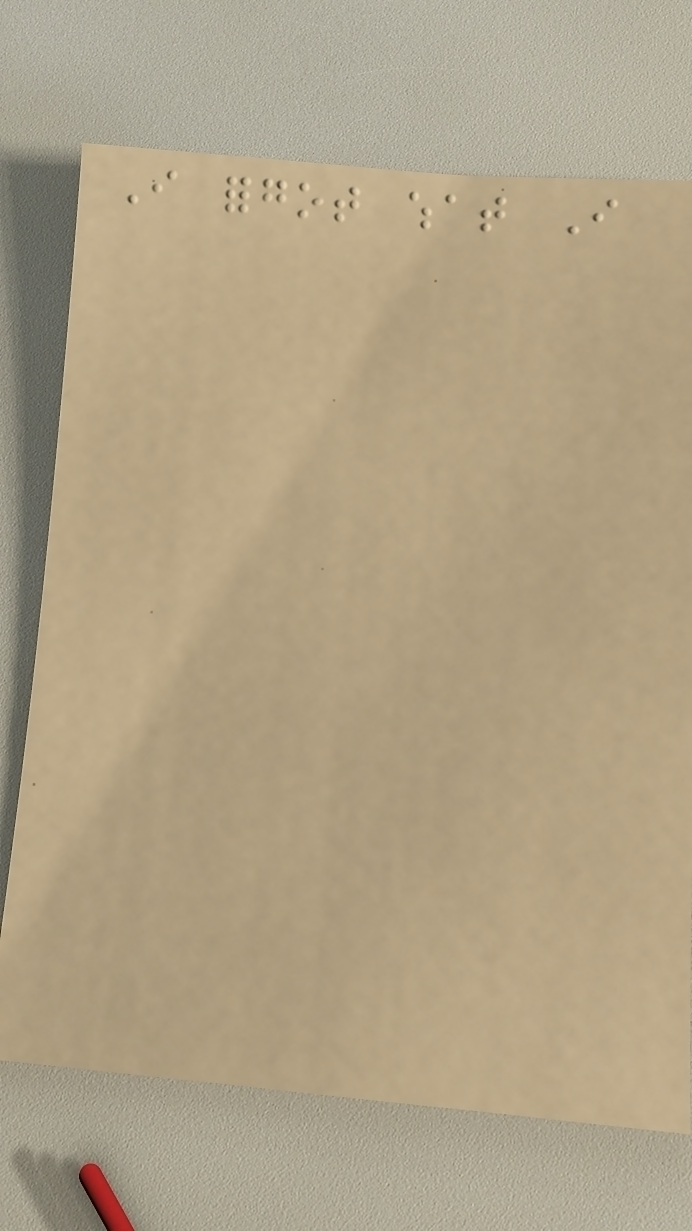I forgot what I
